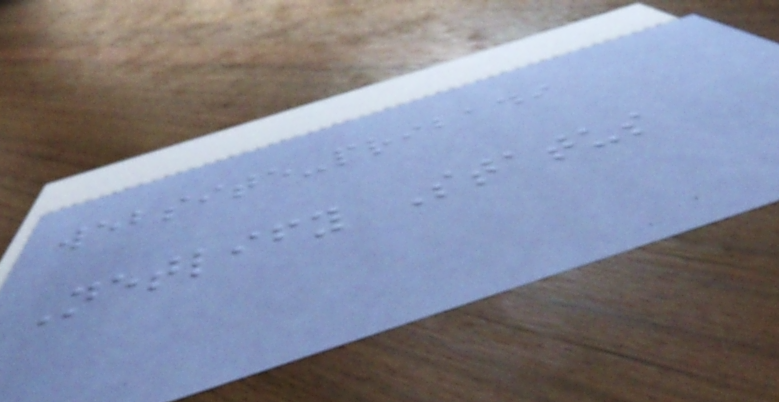website-pribadi
Netlify Status
